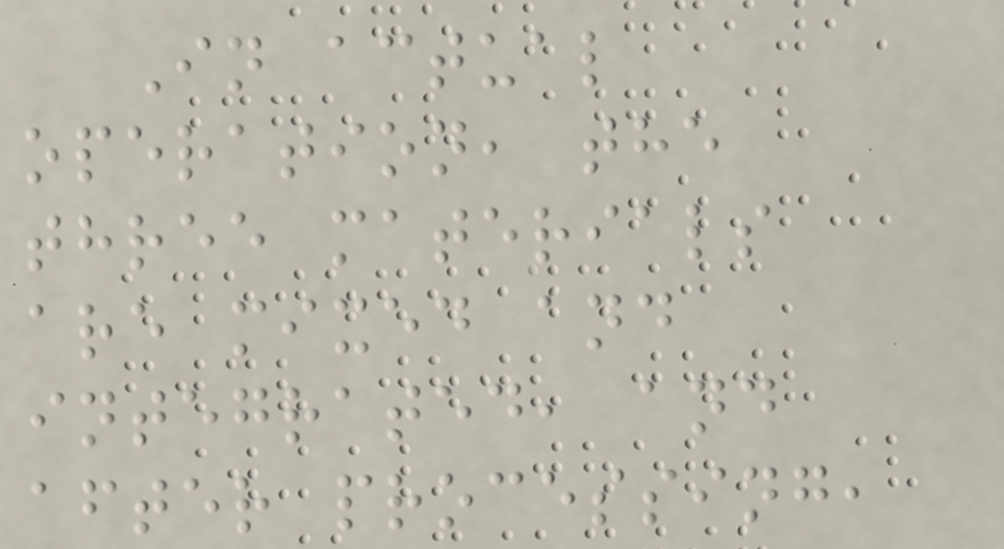In actual
operation, the
three materials
are mixed and
integrated, and
after processing,
